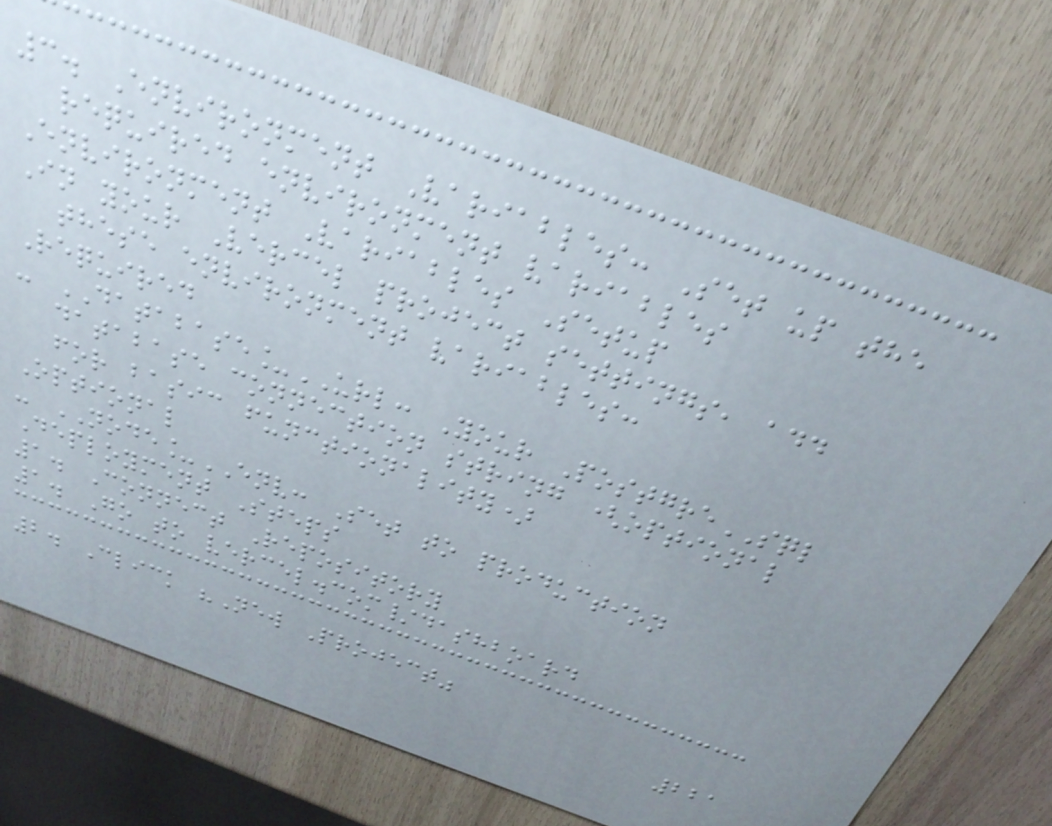3. Environment Variables: Set up the
required environment variables
Environment Variables Setup
In your Vercel project settings, add
these environment variables:
Required
- DATABASE_URL: Your PostgreSQL
database connection string (optional
for basic functionality)
Optional
- NODE_ENV: Set to production
Deployment Steps
1. Connect Repository
1. Go to vercel.com/dashboard
2. Click "New Project"
221
